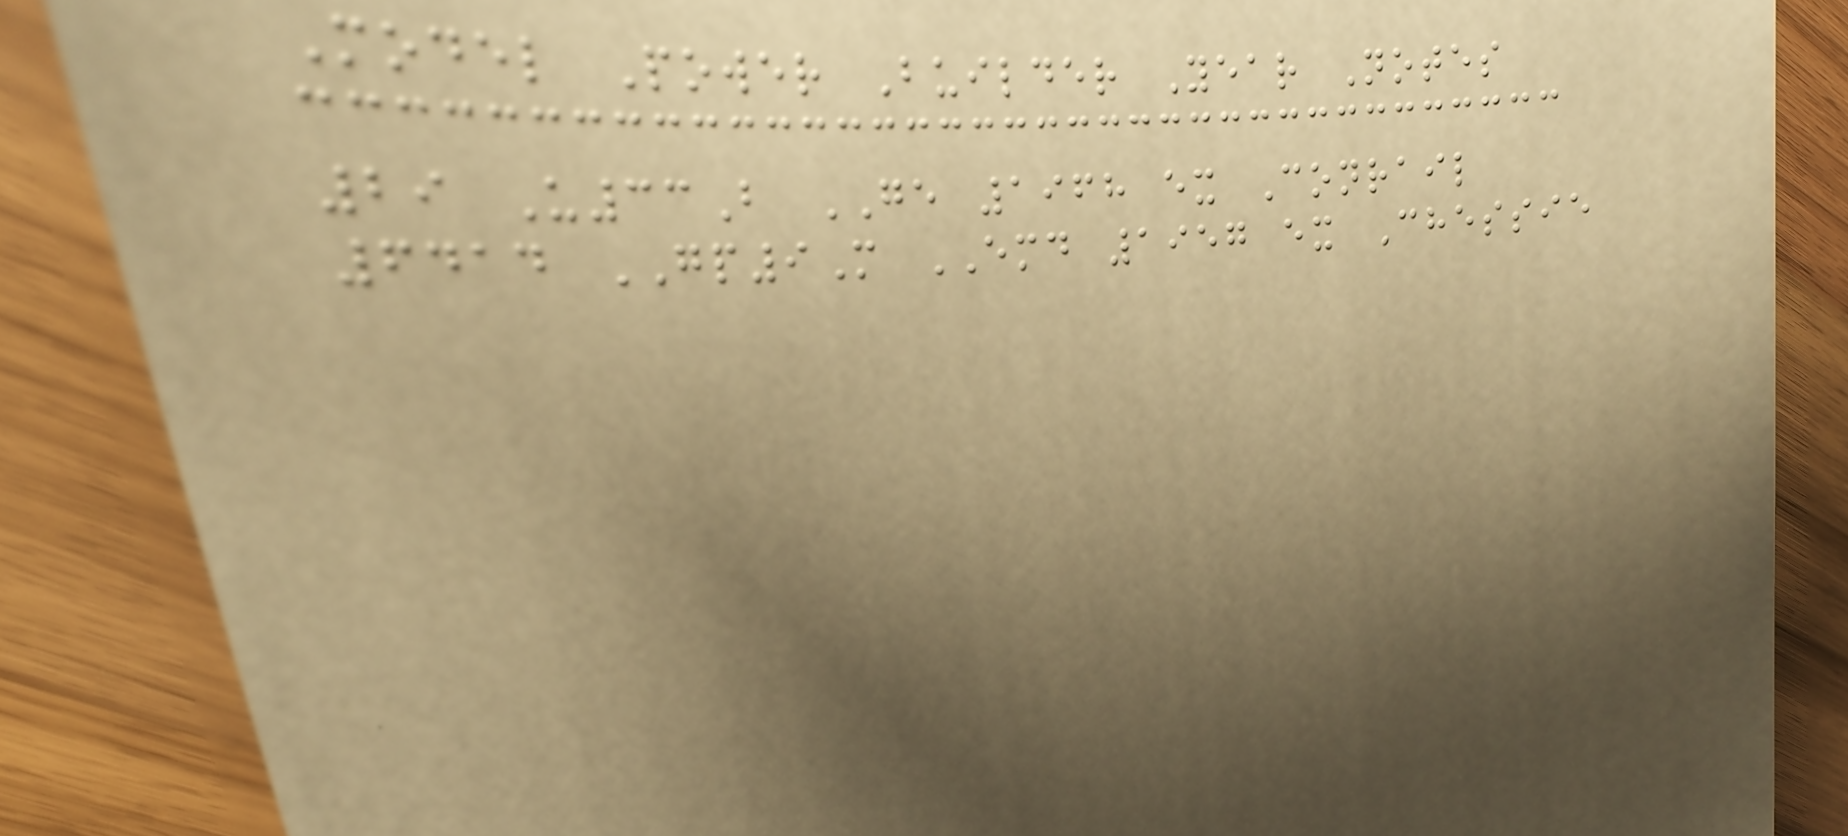Model Power Builder Year Notes
29 U33B GE 1968 ex Conrail
6414 GP9M EMD 1957 ex Chessie
